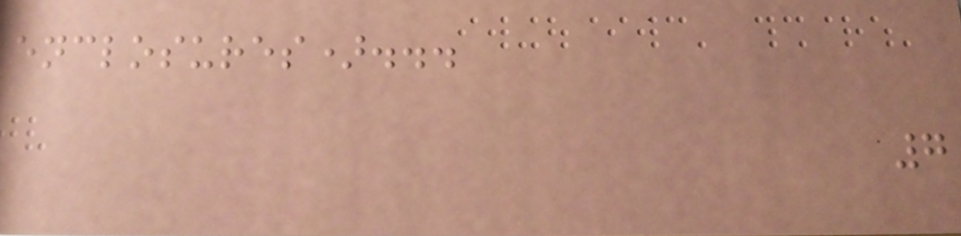enclosures)...
7
